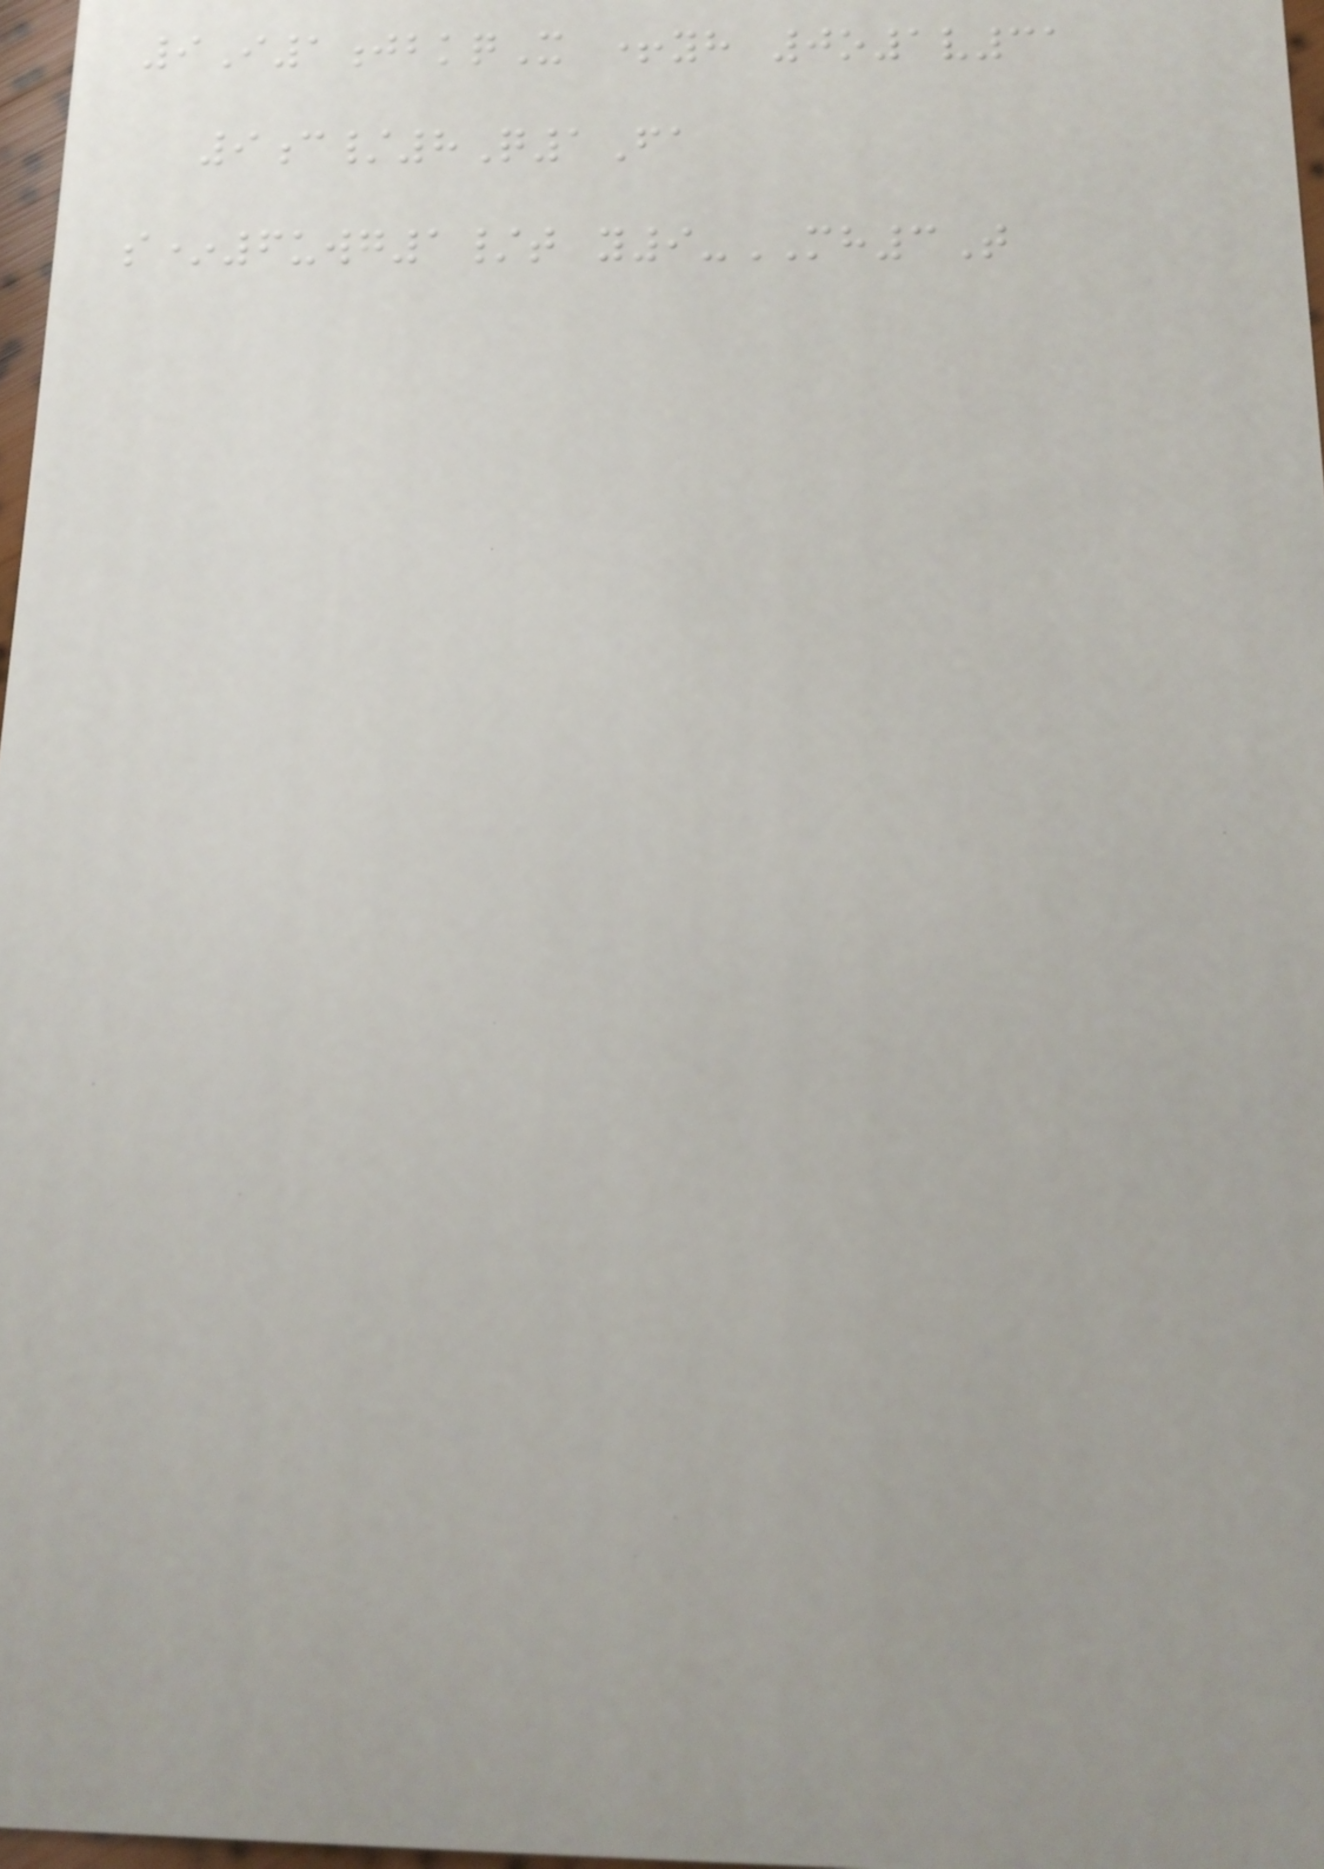9I1jbkqX +yh 0o1v31
9c/8Q1Fa
s*6uwg1/t y9-MH3T
